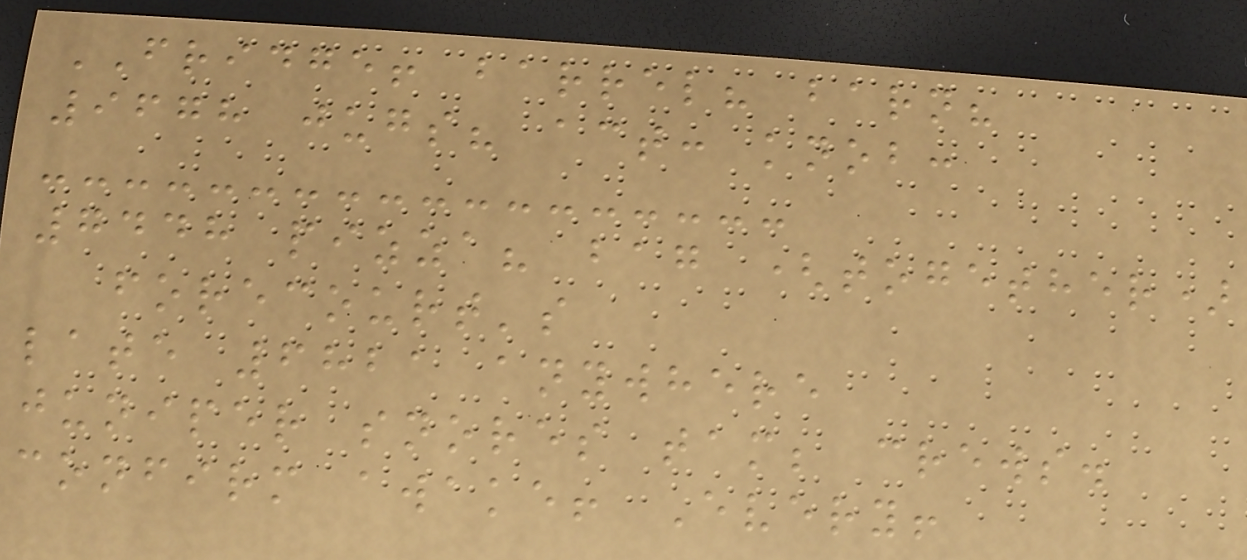FRIDGE! barrel? barn?
9678 jugs? act: knob:
7448 pizza? bag (together)
forecourt's
late 6821 anywhere
juniper snores tam; crews.
confirm awake! Every!
